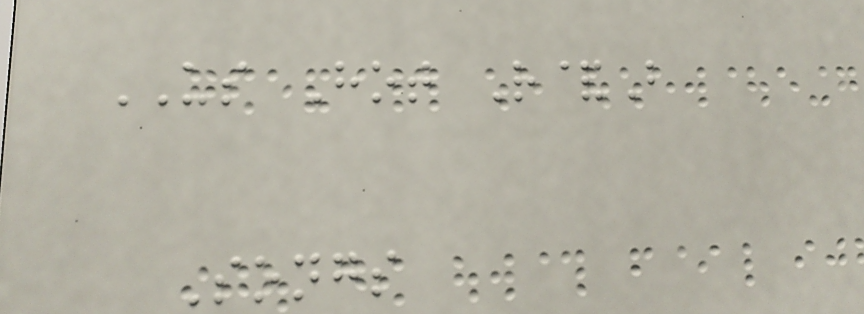US Hot R&B
Songs
